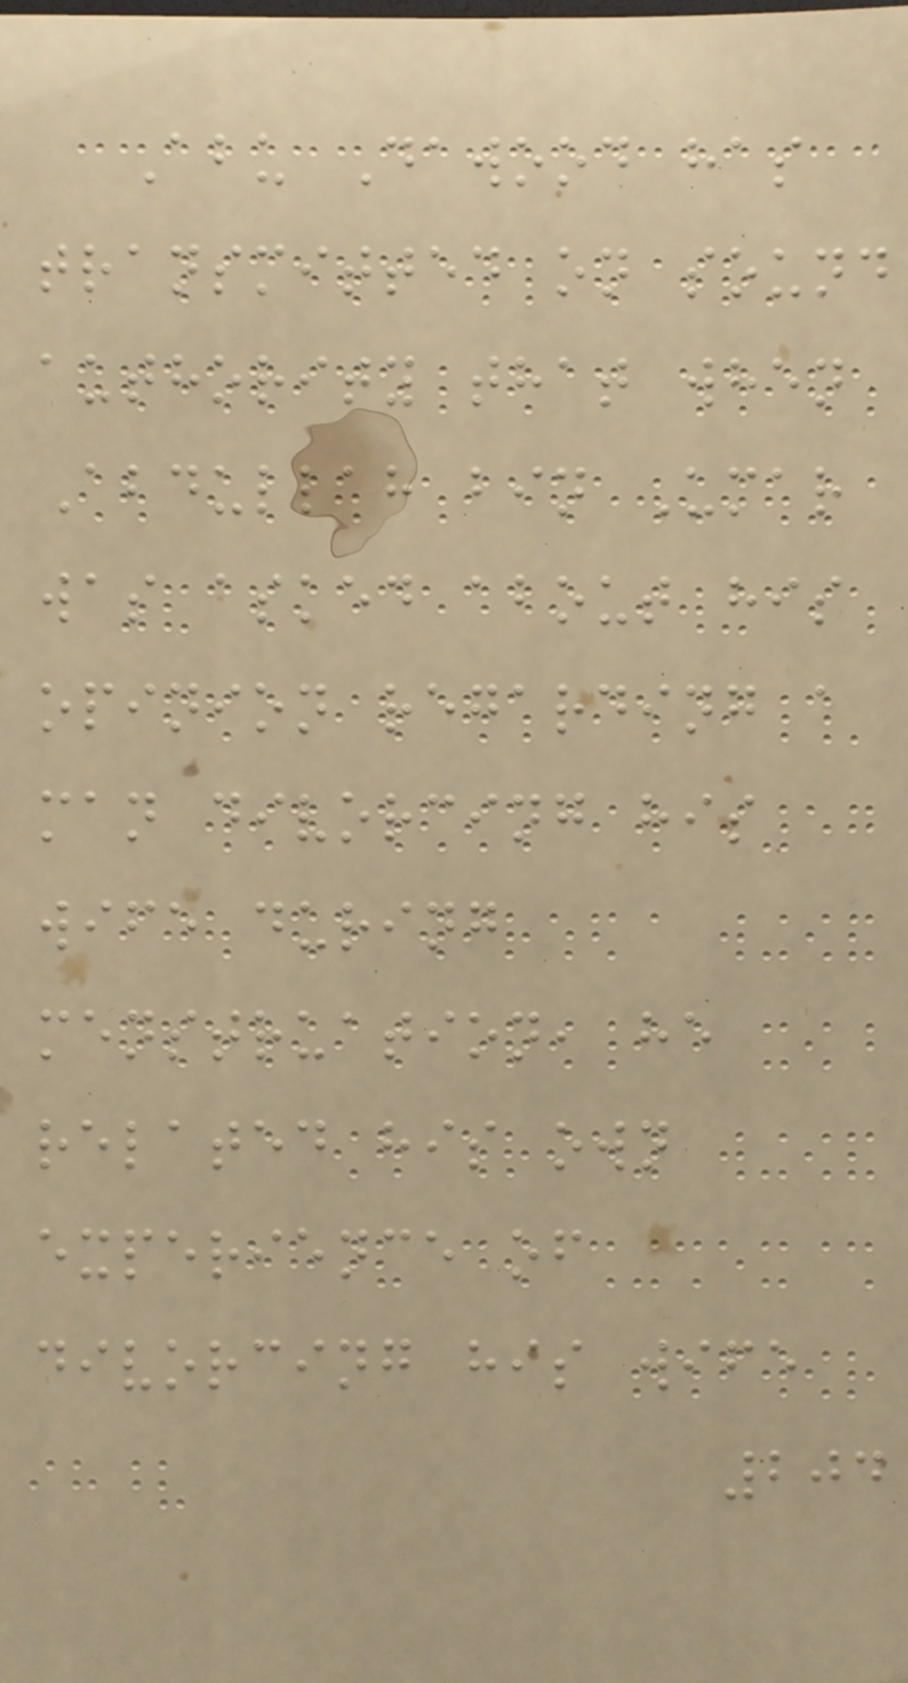Abu Dawood has
transmitted on sound
authority that when
Abdullah bin Umar
was asked about his
opinion regarding a
man divorcing his
wife during
menstruation, he
related his own
experience of
divorcing his wife
204
